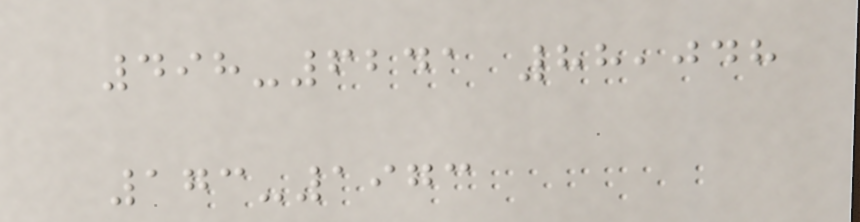498-6241 88,048
173-1973
